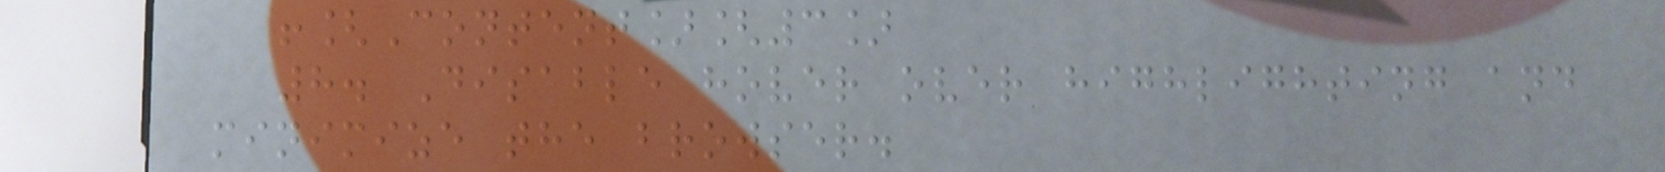![Content][3]
8. Disable hover over highlighting and
minimize the browser.
